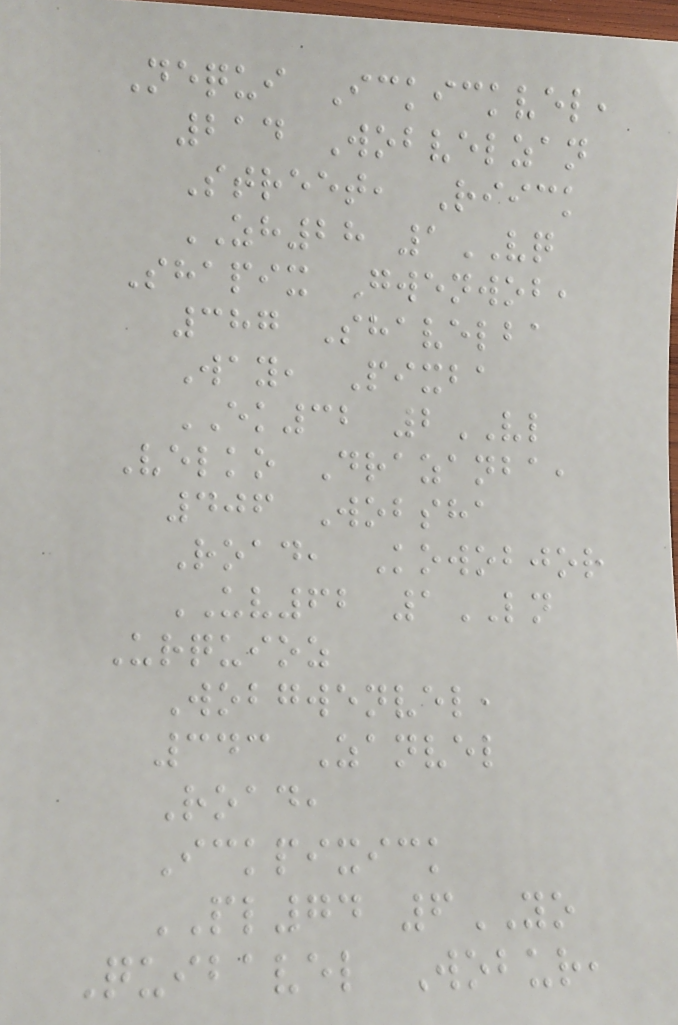Nequi Ickickvel,
214 Wobvelzan
Street, Riick
ZH28 1VQ
Shapix Gwenwob,
387 Shavelba
Way, Pixba
EK32 2VL
Velko Drazanba,
406 Wobsha
Road, Kowobjor
UV62 1LN
Urquioz
Wobgwenvel,
343 Zanvel
Road,
Ickpixick
PL74 6YO
Quibavel Wobur,
